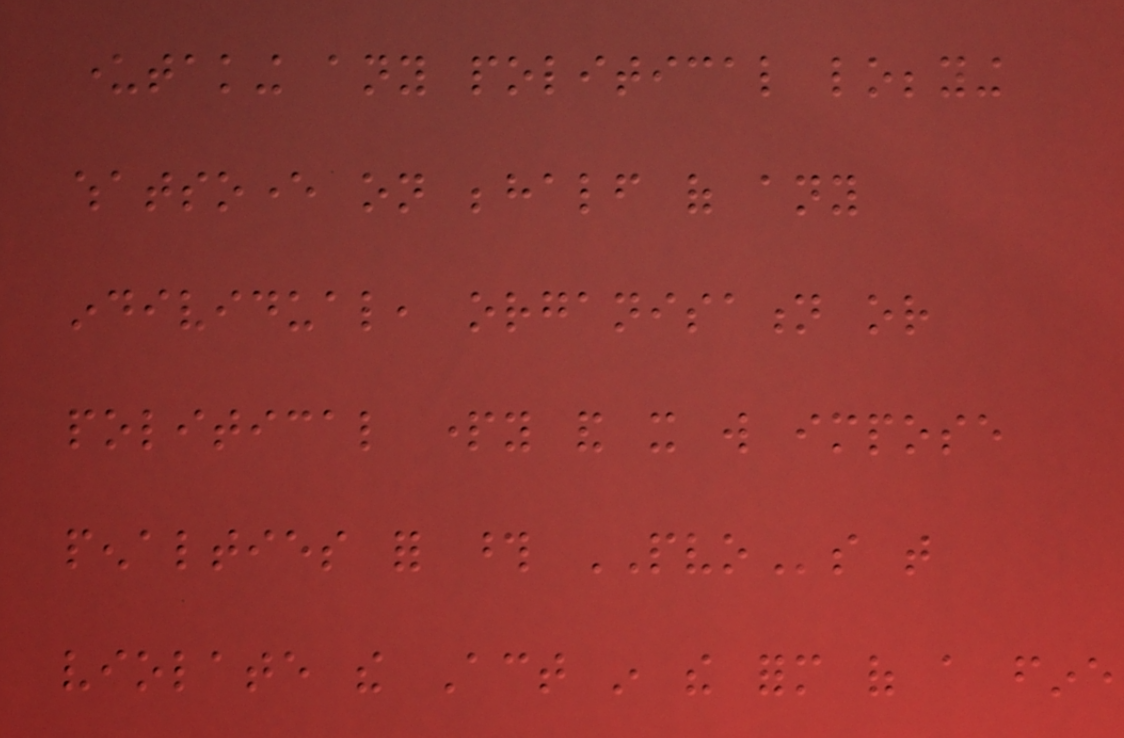undertaking any political lobbying
whatsoever on behalf of any
individual, organisation or
political party and it will impose
penalties for those PVOs that
violate the Act in the form of a fine
